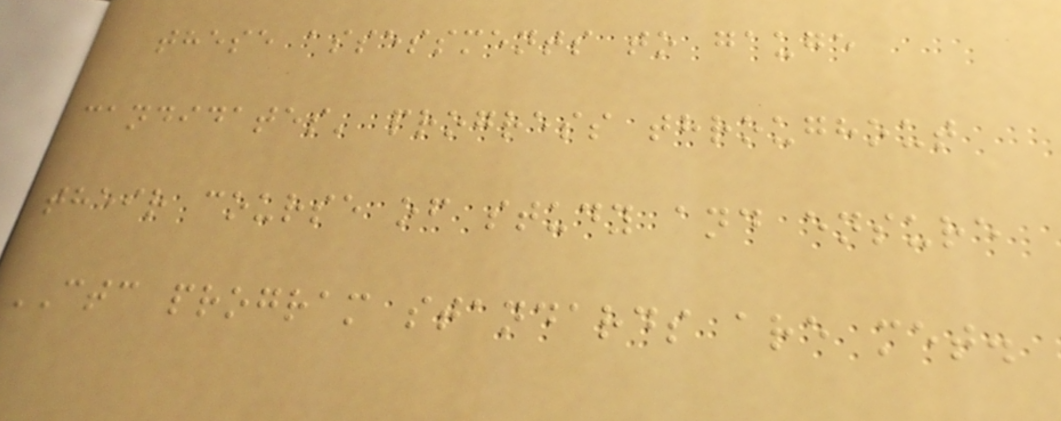these assessments to gauge
candidates' progress throughout
their course of study and ensure
CTC program standards are met.
